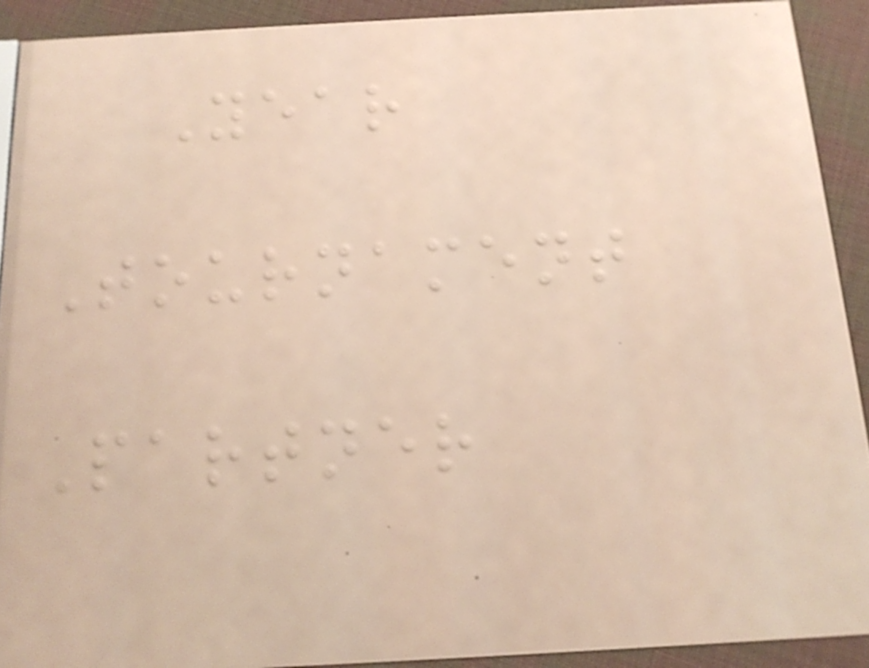Year
Tournament
Partner
